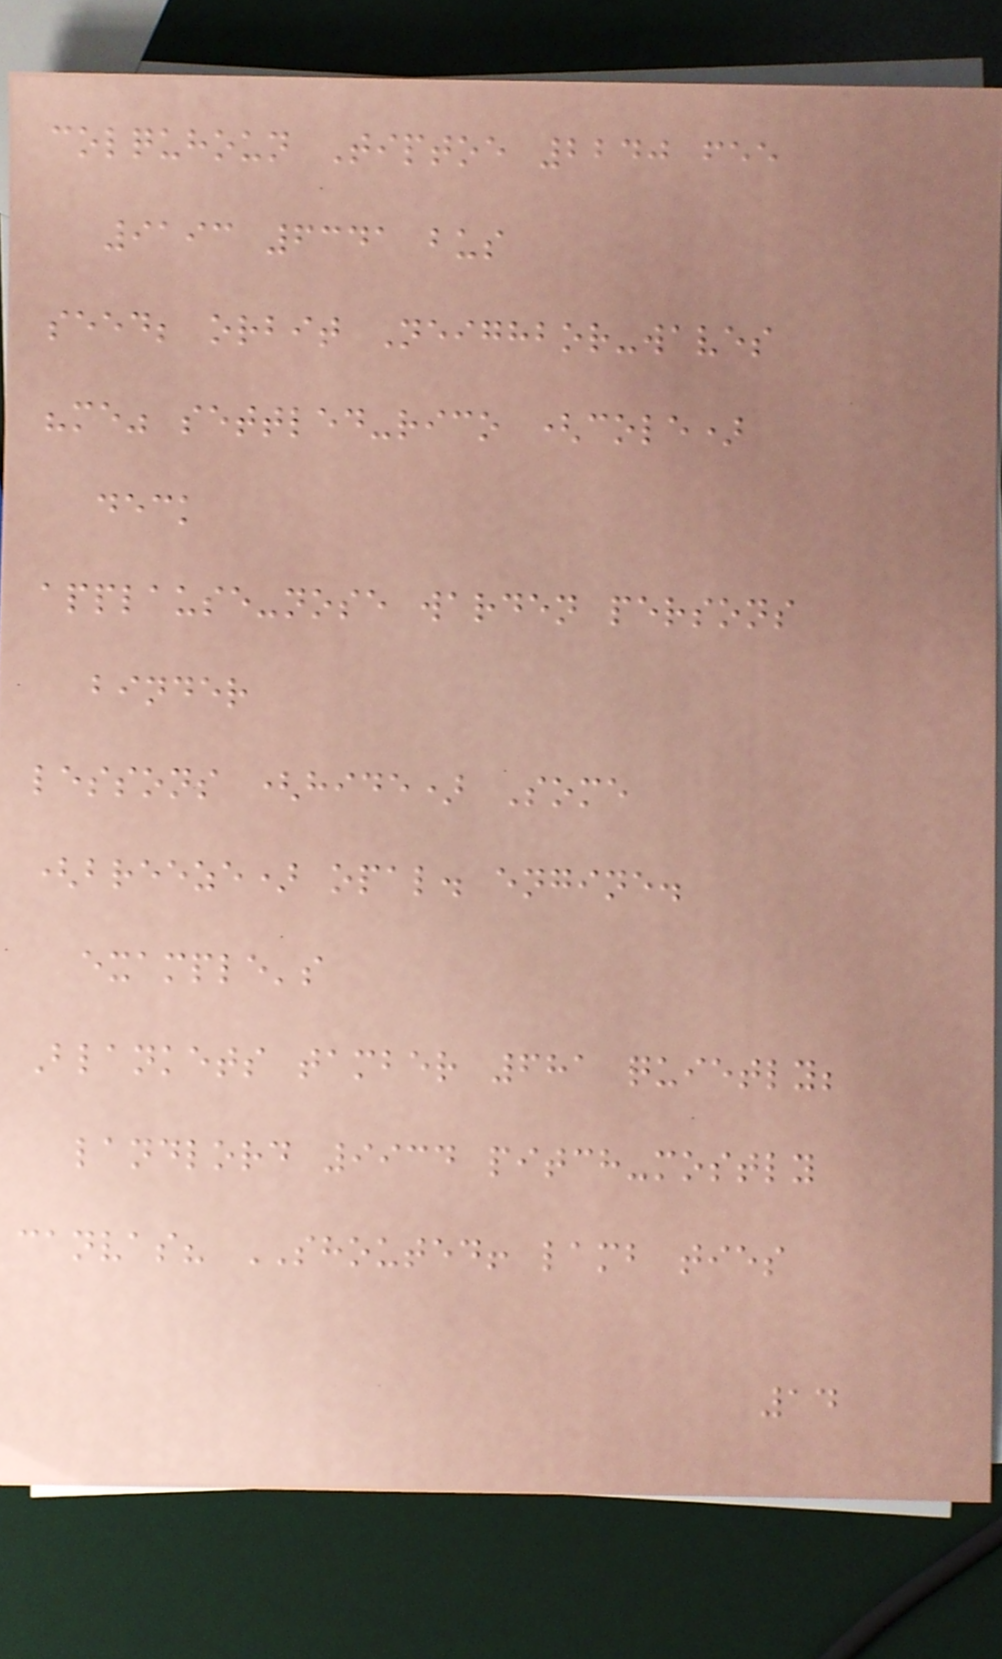colquhoun Tiptoe 2240 fee
9193 6341 bus
seed; orbit Neighbor-waves
"me" settled-rico (cole)
deck
applause-nose warden persons
binder
lessons (hide) Some
(breeze) opal. engine.
example's
Blankets tamber 681 quietly;
landlord 9934 pitch-mostly
canvas? SHOUTED! lamb ties
14
